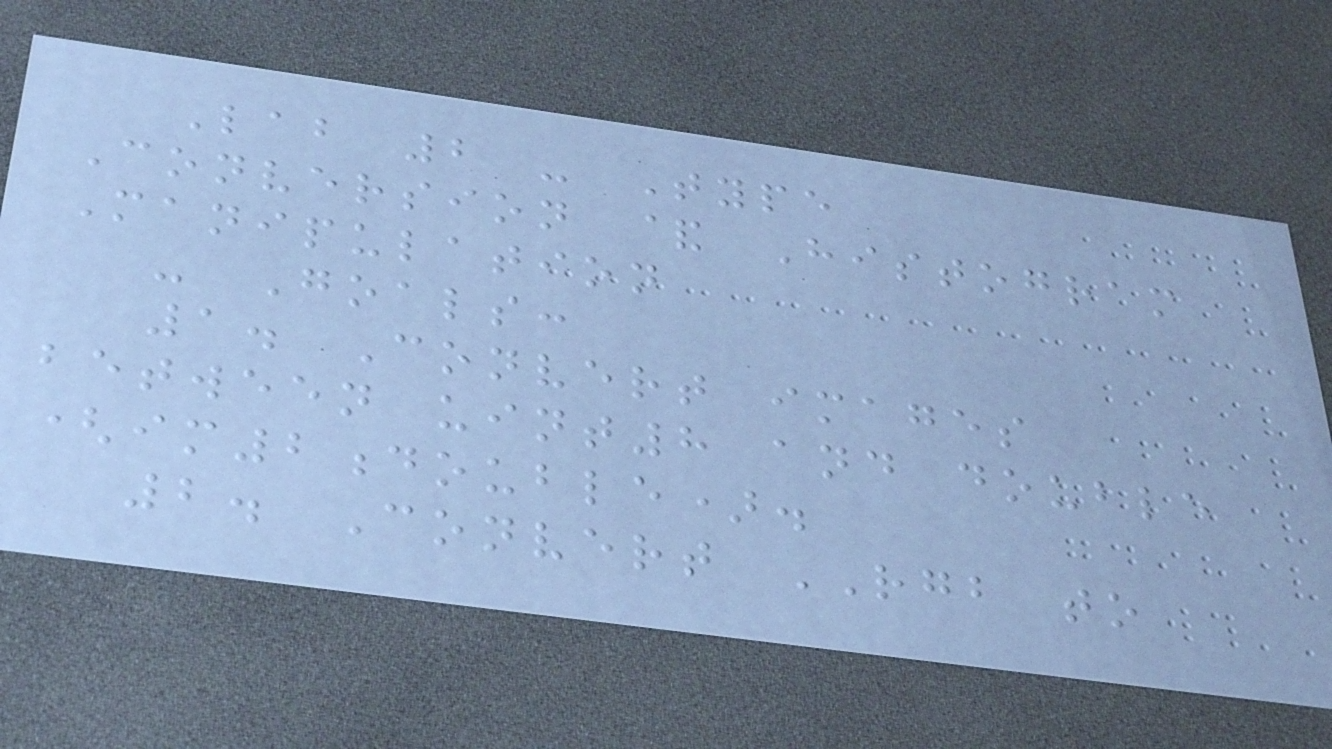Lab 2 - Type
Conversion & Histogram
Manipulation
- Goals:
1. Convert images
between uint8 and double
(im2double).
2. Convert RGB to
